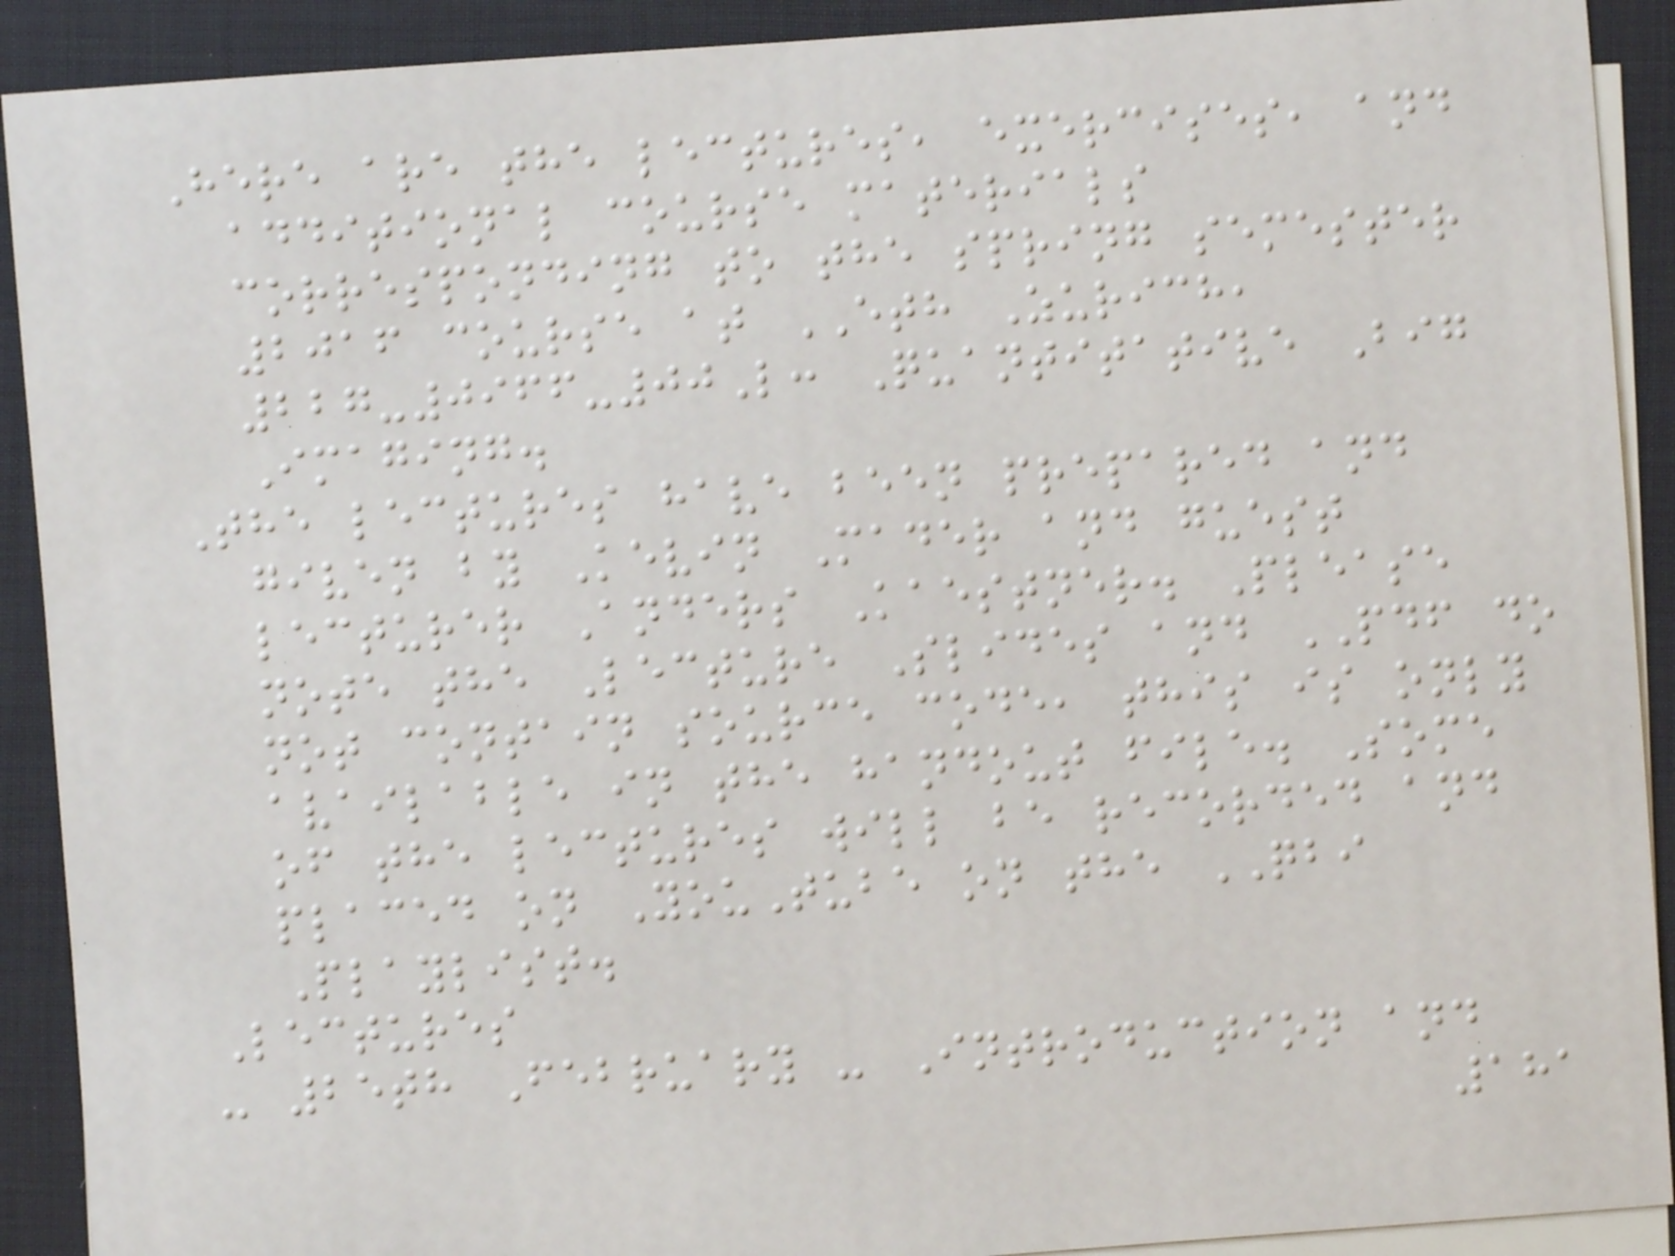Here are the lectures, exercises, and
additional course materials
corresponding to the spring semester
2016 course at ETH Zurich,
227-0966-00L: Quantitative Big
Imaging.
The lectures have been prepared and
given by Kevin Mader and guest
lecturer Anders Kaestner. Please
note the Lecture Slides and PDF do
not contain source code, this is only
available in the handout file. Some
of the lectures will be recorded and
placed on YouTube on the QBI
Playlist.
Lectures
- 25th February - Introduction and
181
